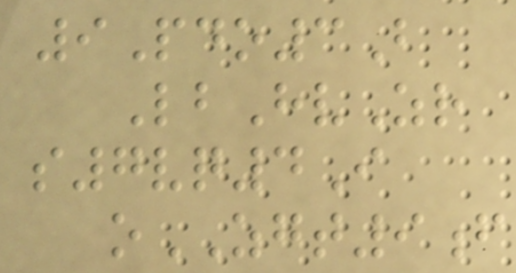9Pdo3B
LbHvZr
s7vq4I
oZGT9f
